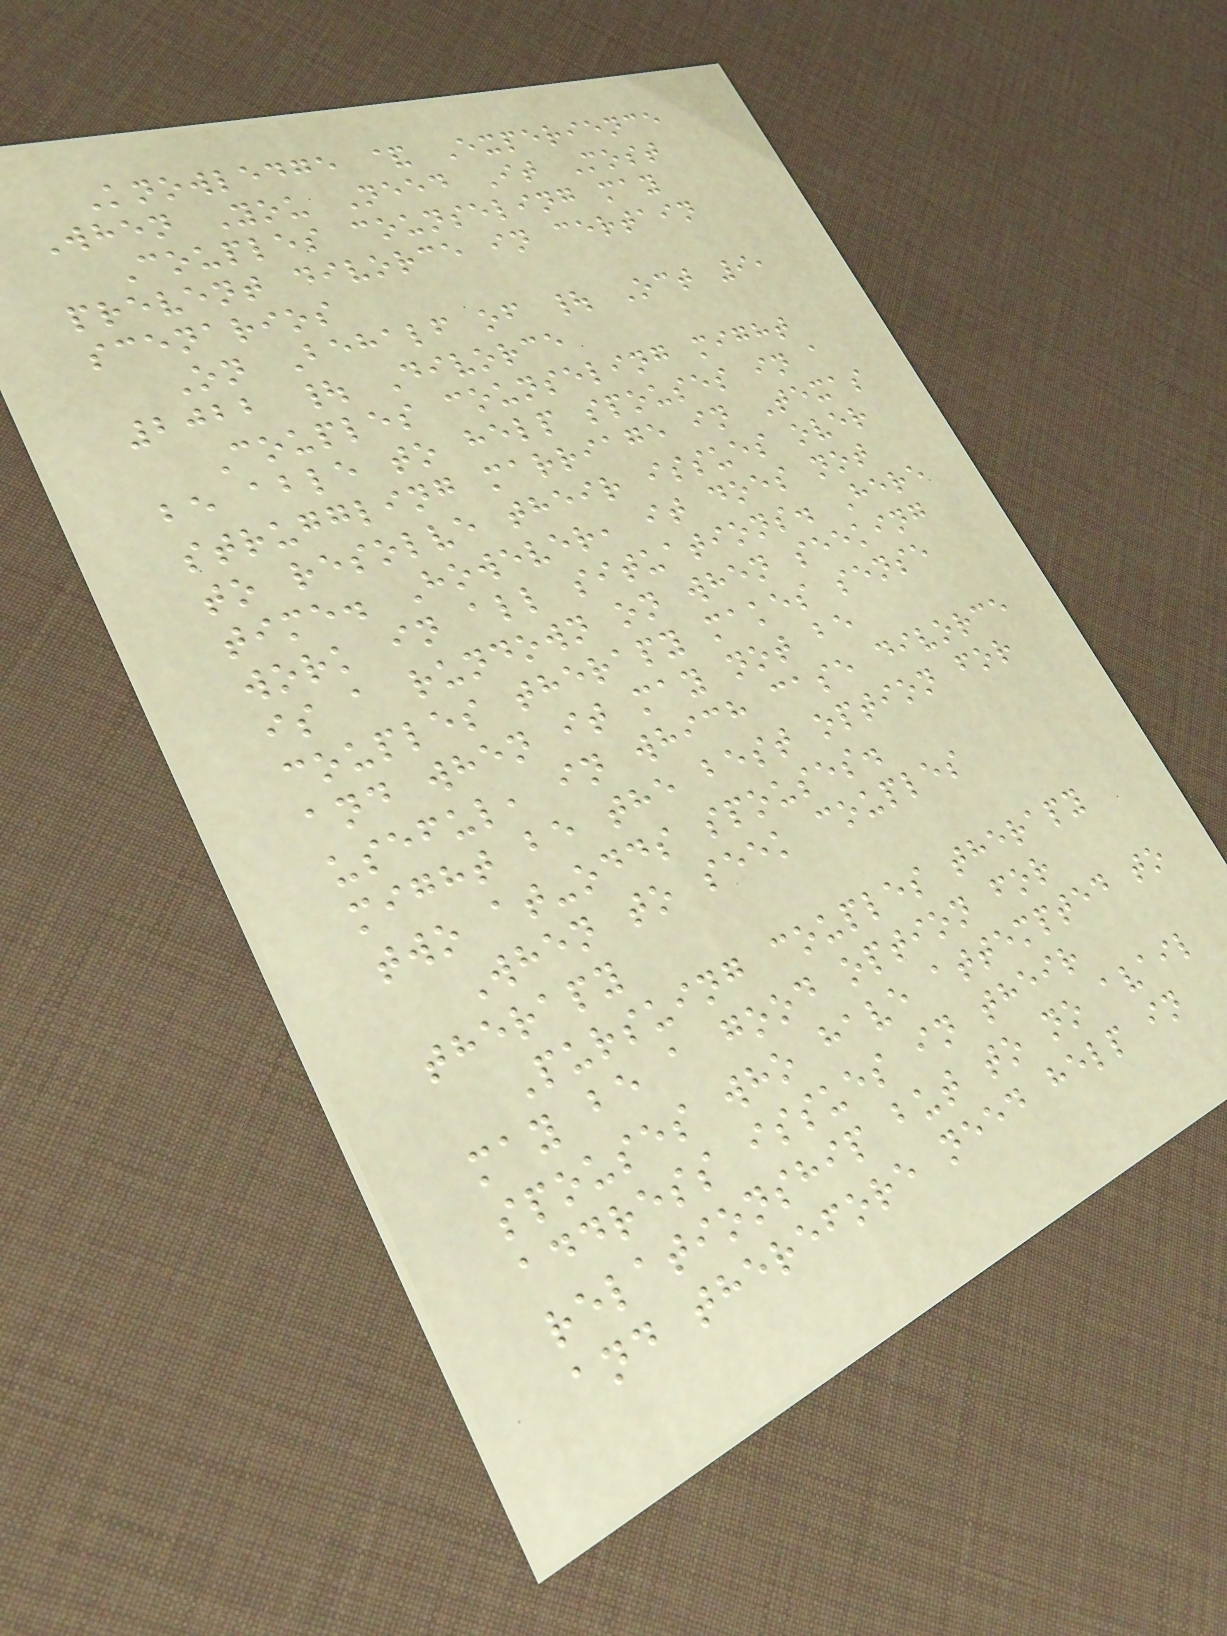Knowledge & Experience
When You Need It Most
Couples counseling may
prevent divorce in certain
scenarios
On Behalf of | Oct 9,
2022 | Divorce
Couples counseling might
be able to help spouses in a
struggling marriage in Texas
to resolve their issues over
time. However, it does not
work in all situations. Here
is a rundown on when seeking
couples therapy makes sense
and when it may not be
useful, in which case divorce
might be the best option for
two at-odds spouses.
When to seek couples
therapy
Pursuing couples therapy
may be a good option for
spouses who have attempted to
address issues in their
relationship but to no avail
and therefore need help in
